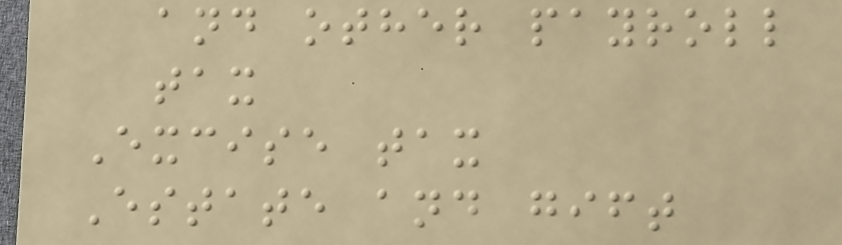and other payroll
tax
Excise tax
Estate and gift
